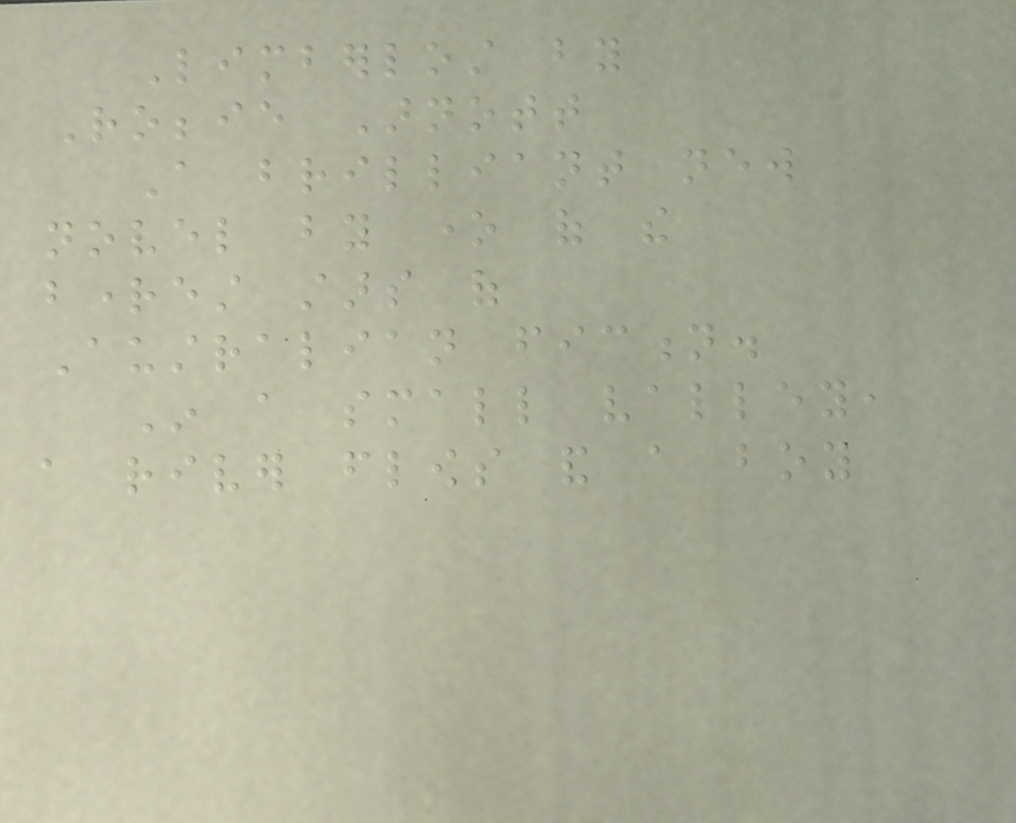Limberlost by
Robbie Arnott
A brilliant new
novel by one of the
brightest stars of
Australian fiction.
In a small valley,
a river flows and a boy
